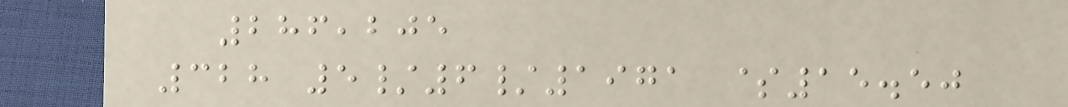286,205
328 5/6/1971 $15.50
